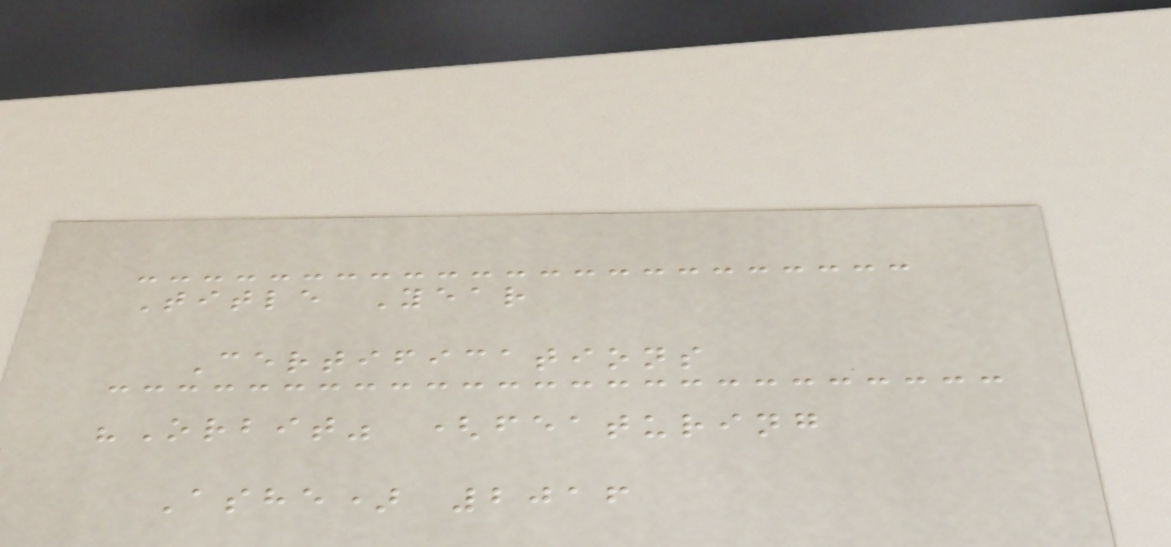Title Year
Certifications
"Orbit" (featuring
Ashe) 2016
